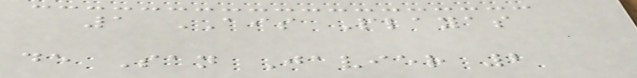1 AIS Playas
de San Javier 2
